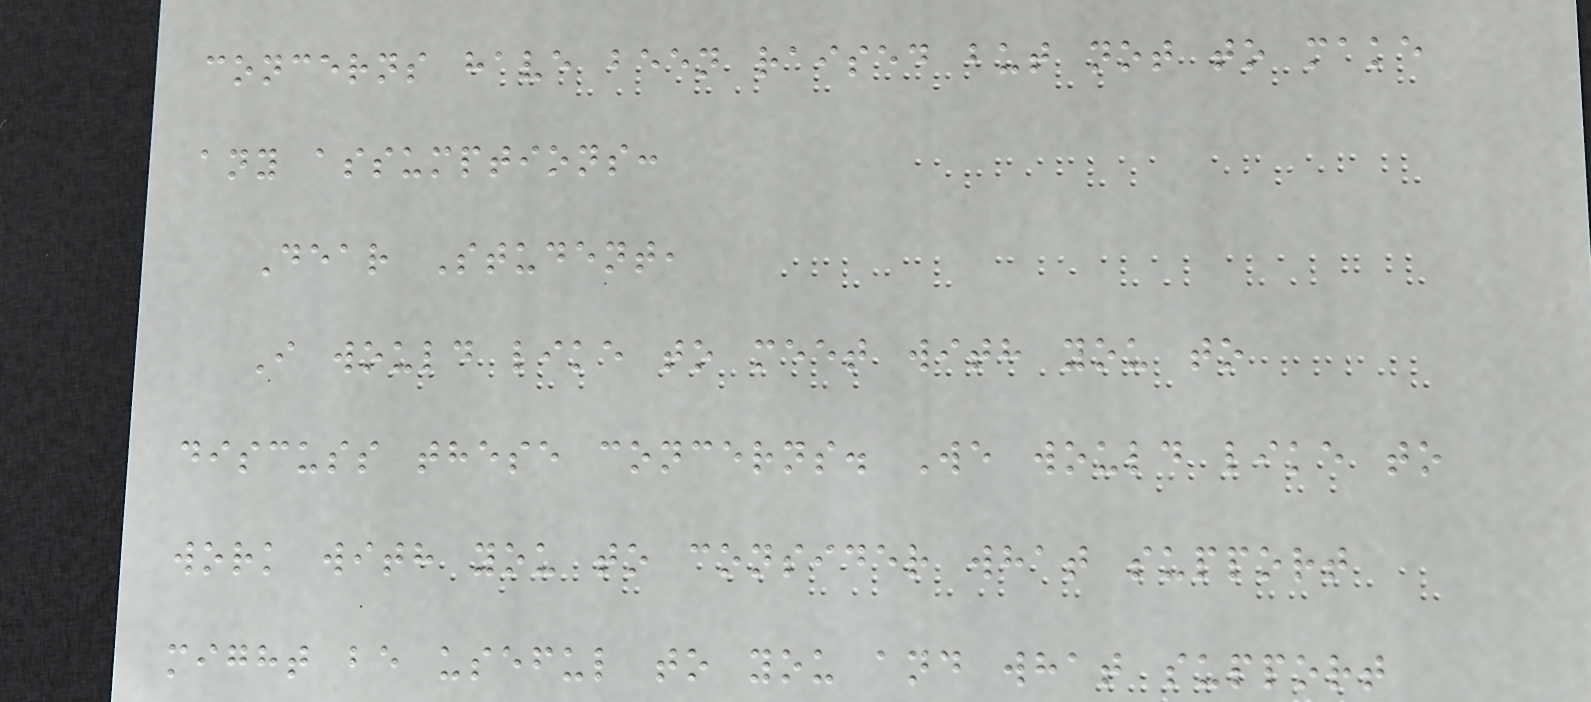concerns have been raised but not to make
any assumptions:
Dear Student,
I would like to meet with you to
discuss these concerns. We would like to
work with you to consider what support
might be useful to you and what support
